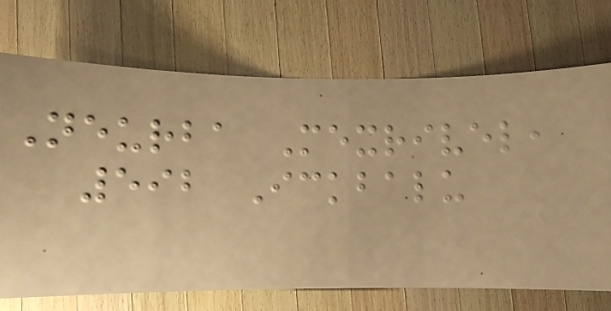Neurba Mexrivel,
592 Ickbalu
